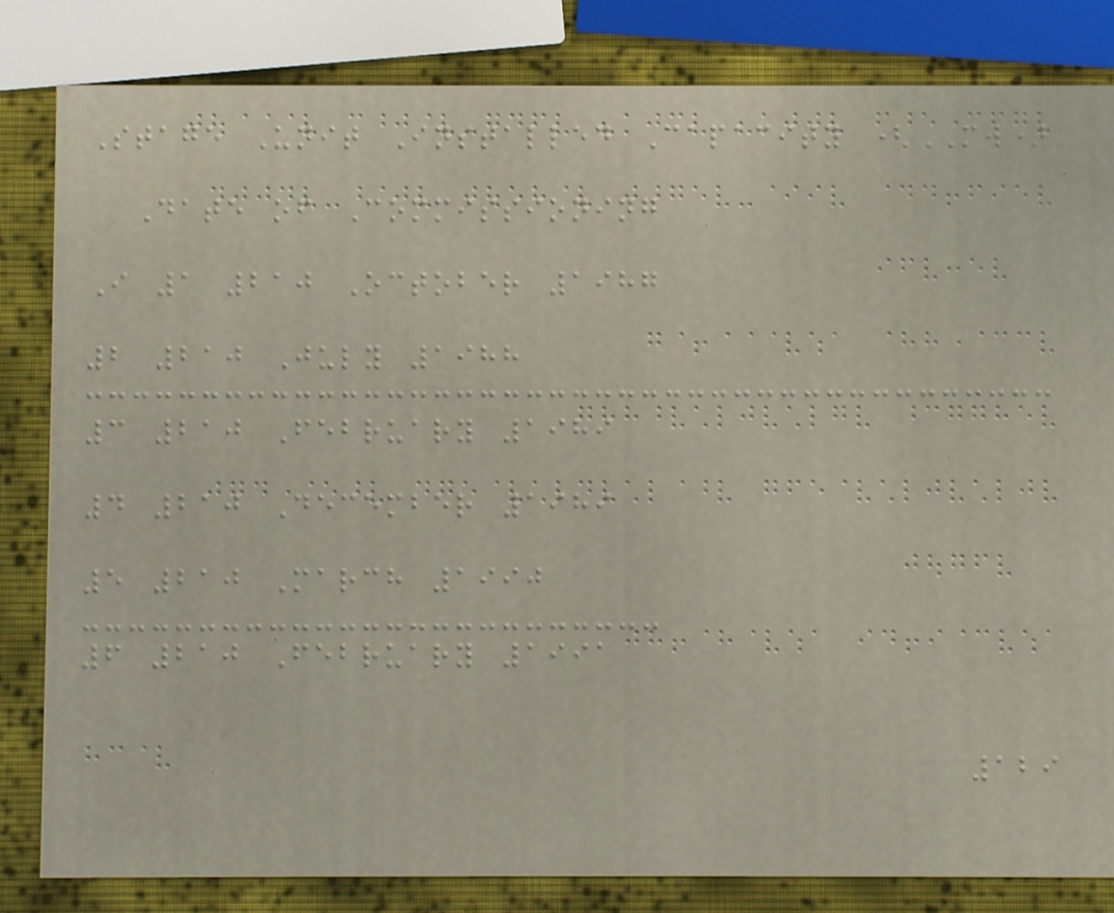Stage Unit Installed Capacity (MW)
Date of Commissioning
I 1 210 October 1987
2 210 July 1988
3 210 February 1989
4 210 December 1989
5 210 March 1990
6 210 February 1991
129
